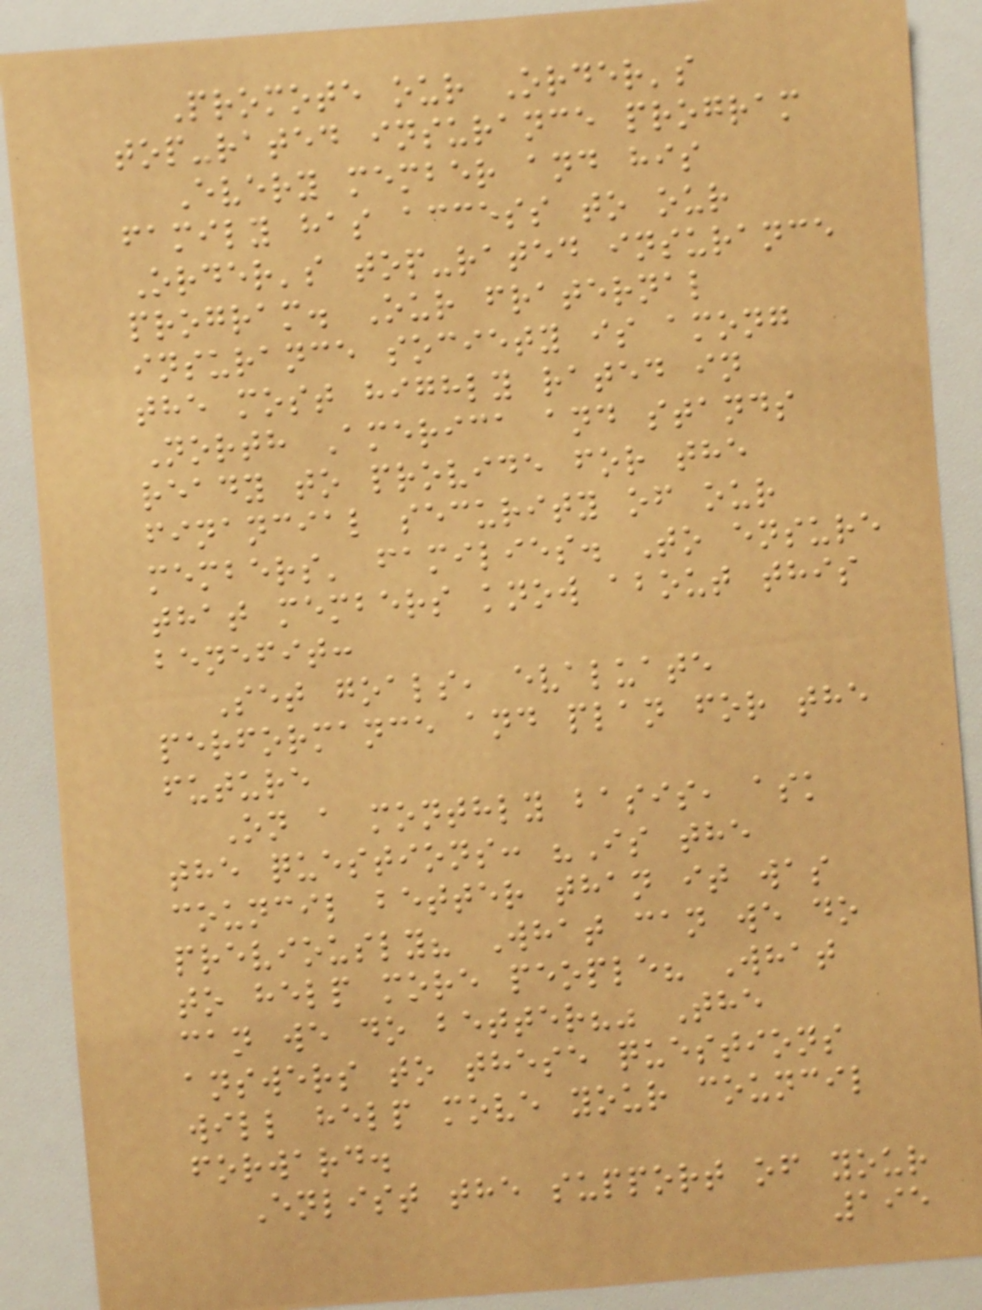Promote our Order's
top-rated insurance program
Every member and his
family has access to our
Order's top-rated insurance
program. Our fraternal
insurance society is among
the most highly rated in
North America and stands
ready to provide for the
financial security of our
members' families. To ensure
that members know about this
benefit:
Set goals, evaluate
performance and plan for the
future
On a monthly basis, ask
the questions: "Is the
council better than it was
previously? What can we do
to help more people? What
can we do better?" The
answers to these questions
will help move your council
forward.
Enlist the support of your
195
